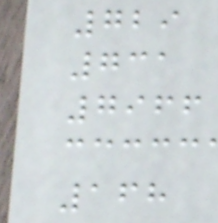729
731
7966
168
